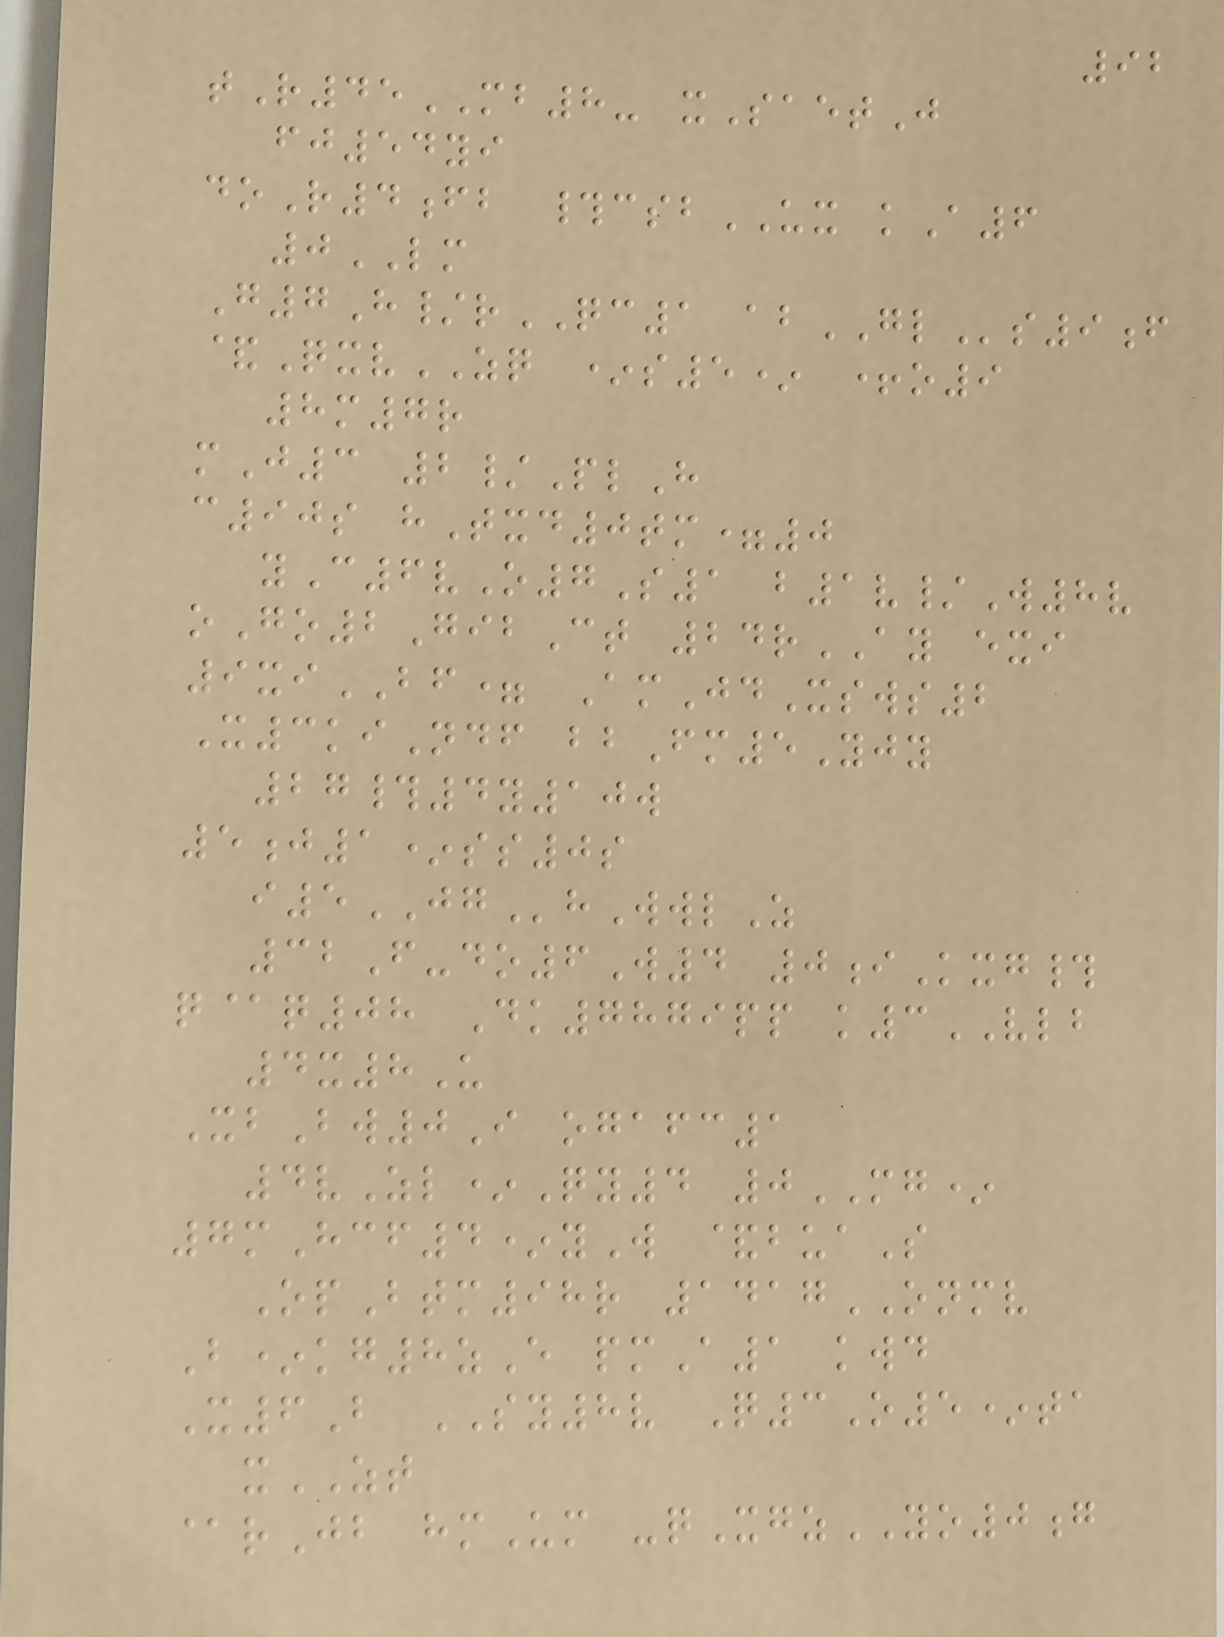92
tR45MB8- xSaetJ
fj54yi
doR4fb #csbUX kA6
0LM
G7H/rQC1 abGLs9f
&QxvZQ *s5* +o9
8m7r
mJ3 2/PlH
c90s hTxd0tm=0
yC6vO7S1 b1v/W8v
oGo2GibCt 24rAY exi
9xiBF= AmJdXsws2
X3kiNdf bbFm5Yjy
27#4y10w
5j1*ss0s
i5JGhWwlZ
32F-do6W4 0iKxg#
q@q08 Dk7879pp k3VLB
4x8U
XbBw0I ogafc1
4vZl*Qy4 0MG*
7mHcf4*yW &buaS
OpBtm98r 1417ONMV
B*kg8zE pmA1 kwd
X6B SY8v Q3O5*ta
xZT
@rJb hmUm -qXgzYO0g
